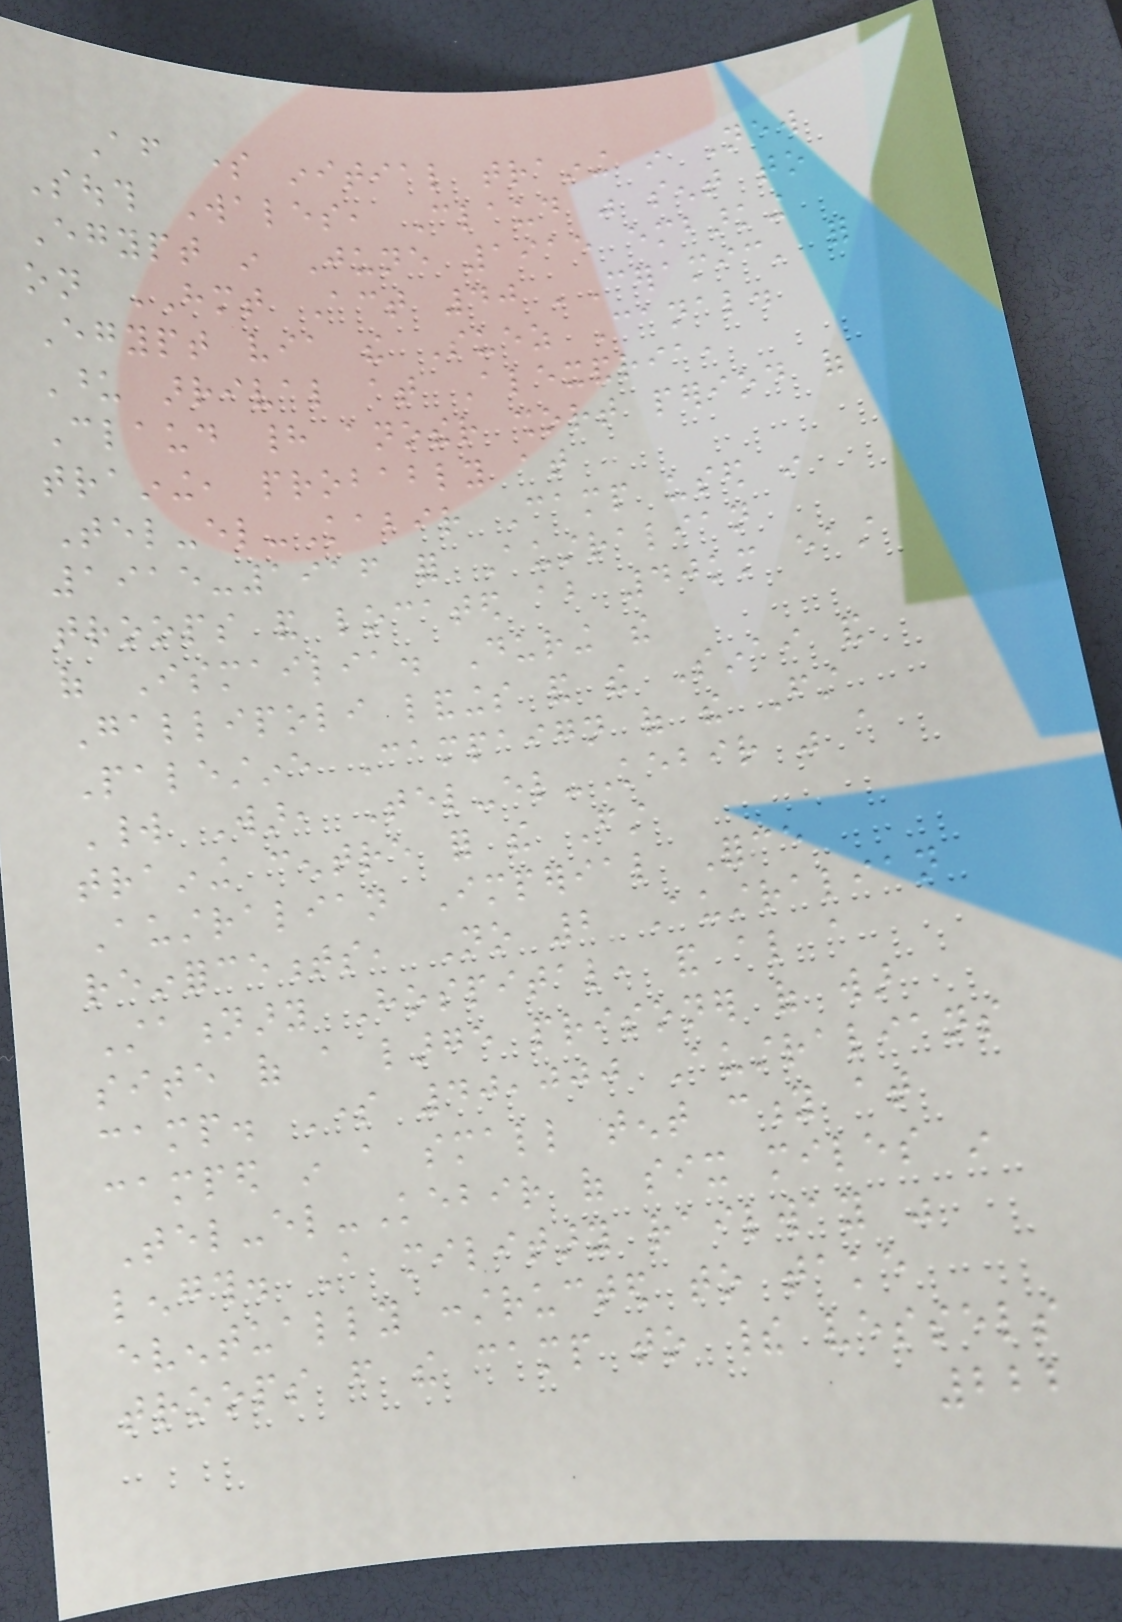After some initial training in New
South Wales, Claud was sent to
Egypt in June 1915 embarking
on HMT Act 40 'Ceramic' for
Egypt via the Suez Canal.
Upon arrival at Alexandria,
Claud had another short period of
training, probably at
Tel-el-Kabir Camp used in
1915-1916 for Australian
troops and located about 40km east
of Ismailia. During the
Gallipoli landings and the Sinai and
Palestine Campaign of the First
World War, Tel-el-Kebir was a
training centre for the First
Australian Imperial Force
reinforcements, No 2 Australian
Stationary Hospital, and also a
site of a large prisoner of war
camp. Some 40,000 Australians
camped in a small tent city at
Tel-el-Kebir of six miles in
length. A military railway was
eventually constructed to take
troops from the camp to their vessels
222
